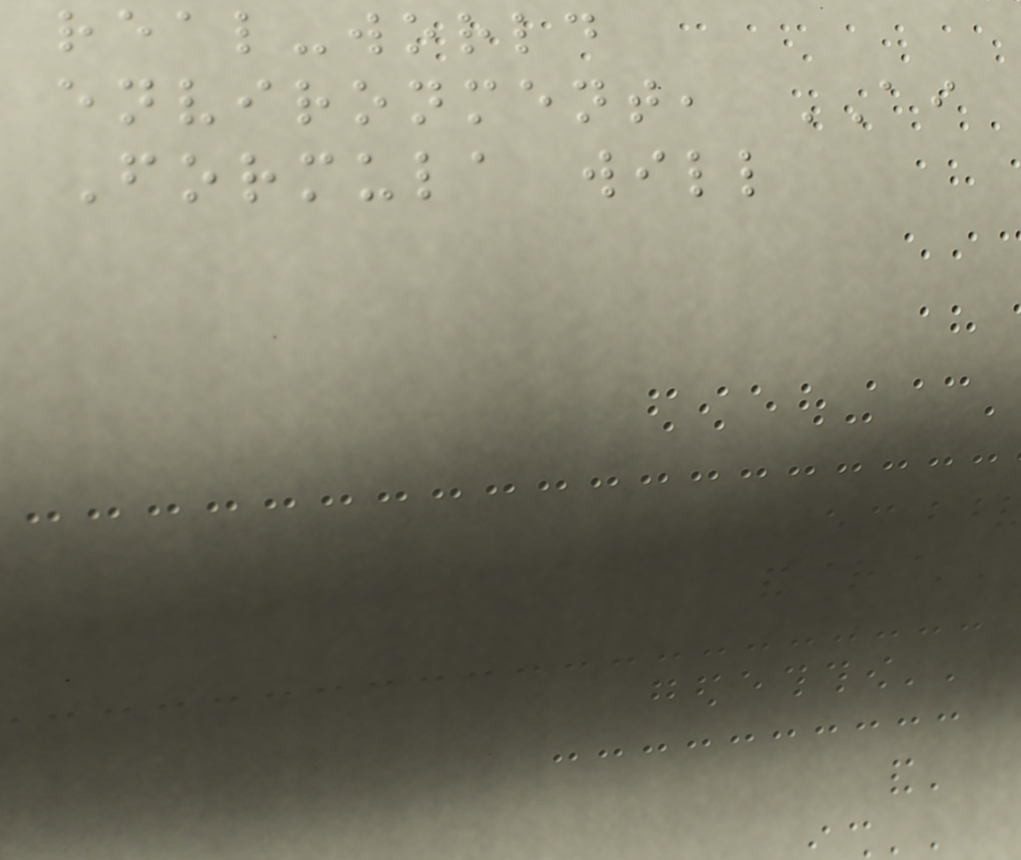real-world
environment, AI
Formula will
